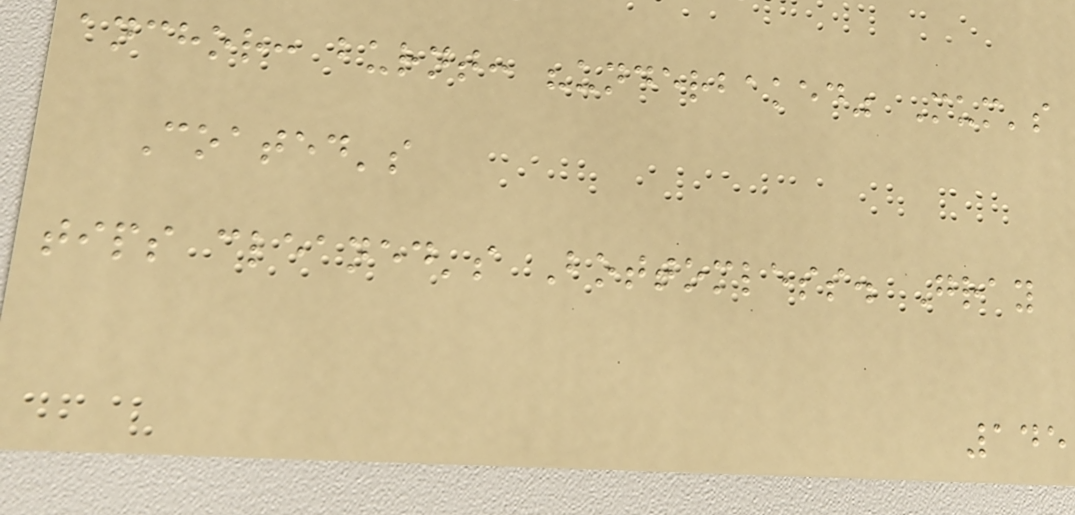anchor: burnt: "underbaked" Mum's
Coated's
tips cleaned's Bottomless. Gray
145
